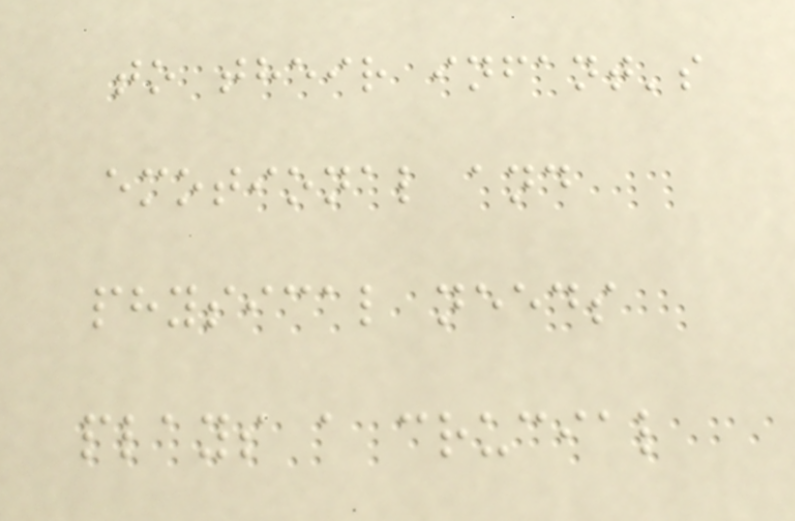to their infant's
emotional and
physical needs
plays a crucial
